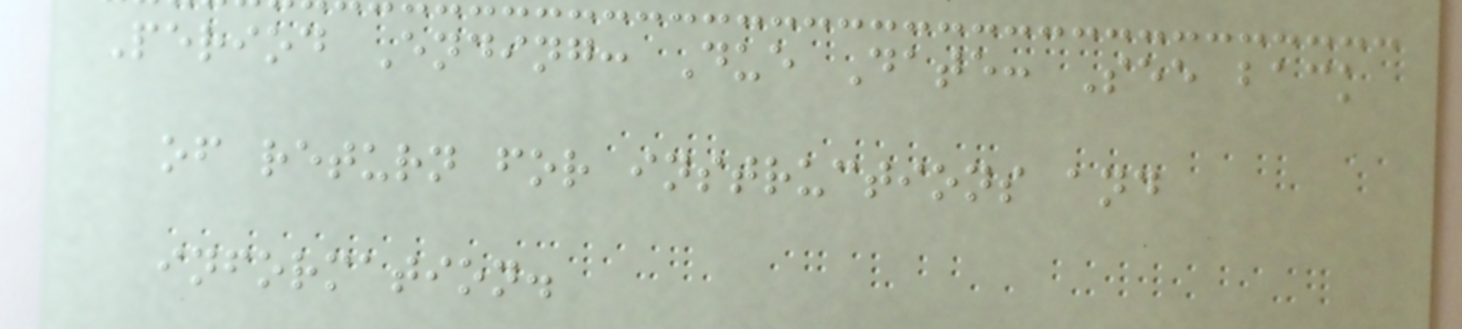Period Ending: Due Date: See back
of return for instructions and
information.
